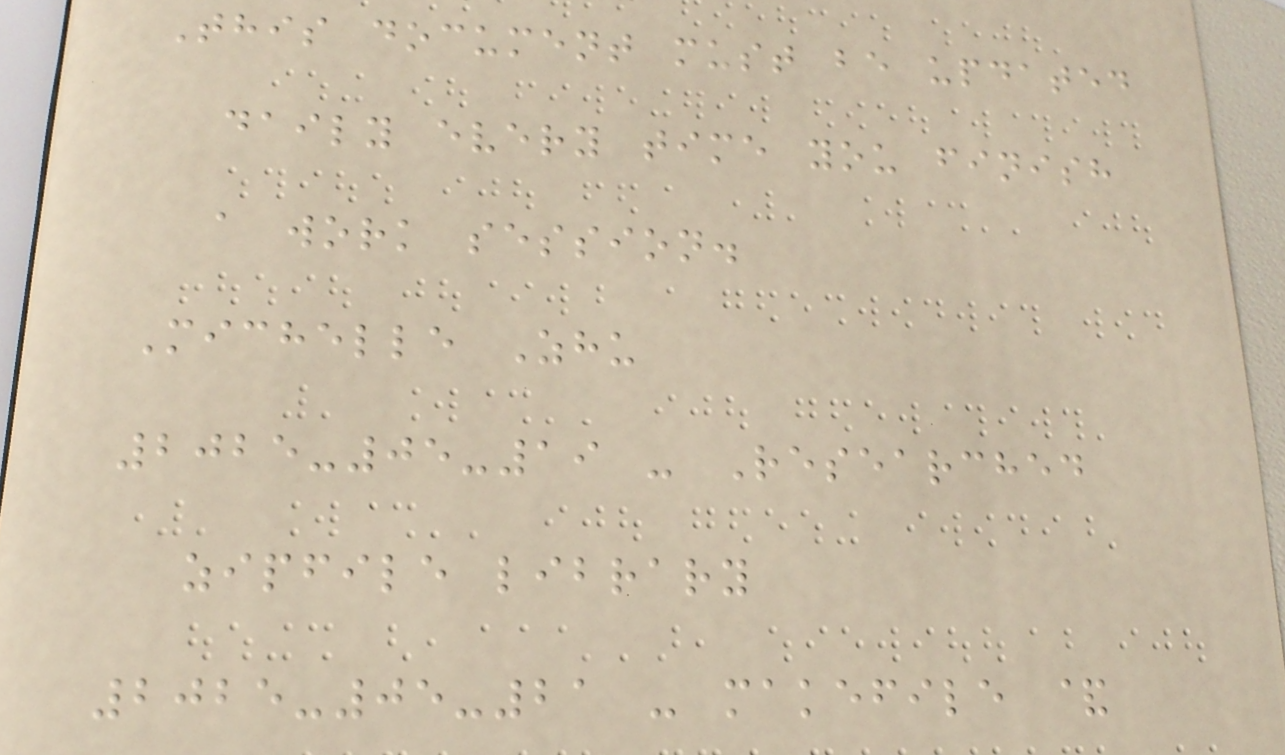This document must be updated
daily every time you finish
a work session.
Michelle Zhu
2025-05-19 - Researched
zipfile library
2025-05-21 - makefile &
